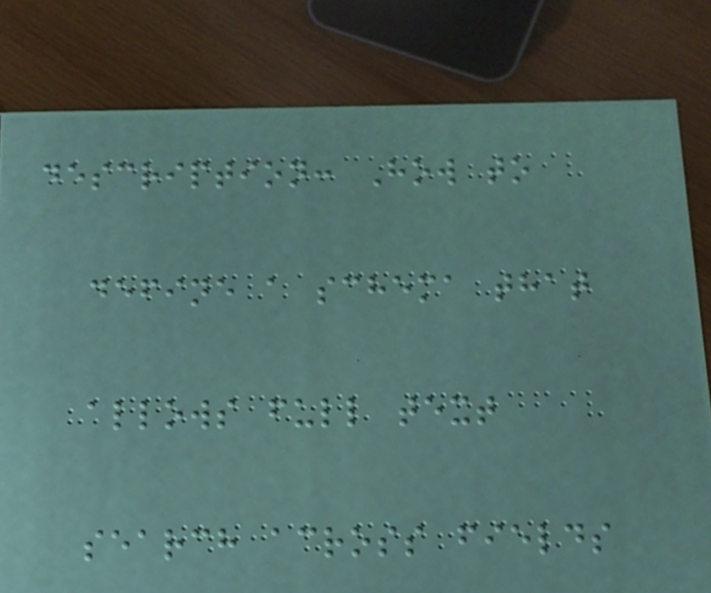description: How to
define a schema that
allows full text
search across fields
